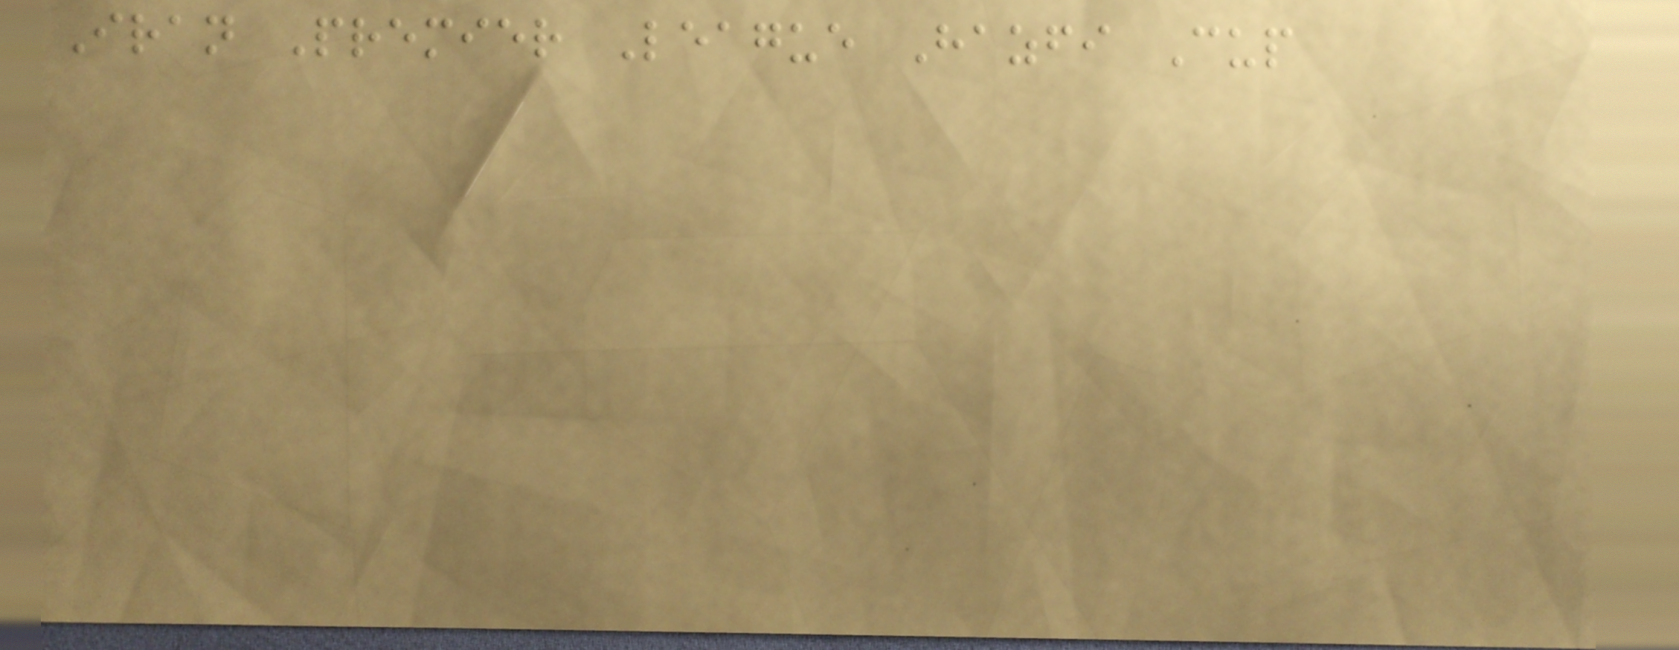Iran Premier League Hazfi Cup
